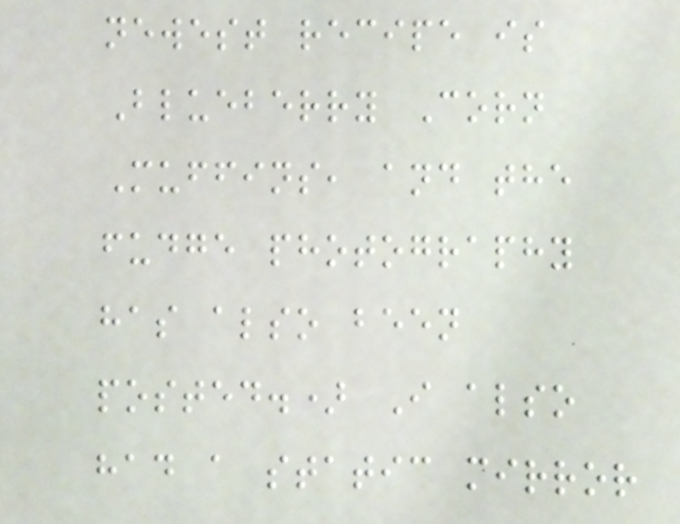newest recipe is
Blueberry Corn
Muffins, and the
fudge photography
has also been
posted.) I also
had a static mirror
